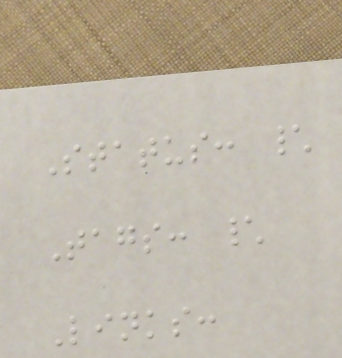Status: \
Tags: \
Links:
